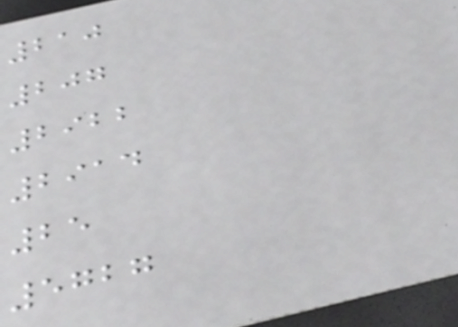210
207
2922
2914
25
5727
